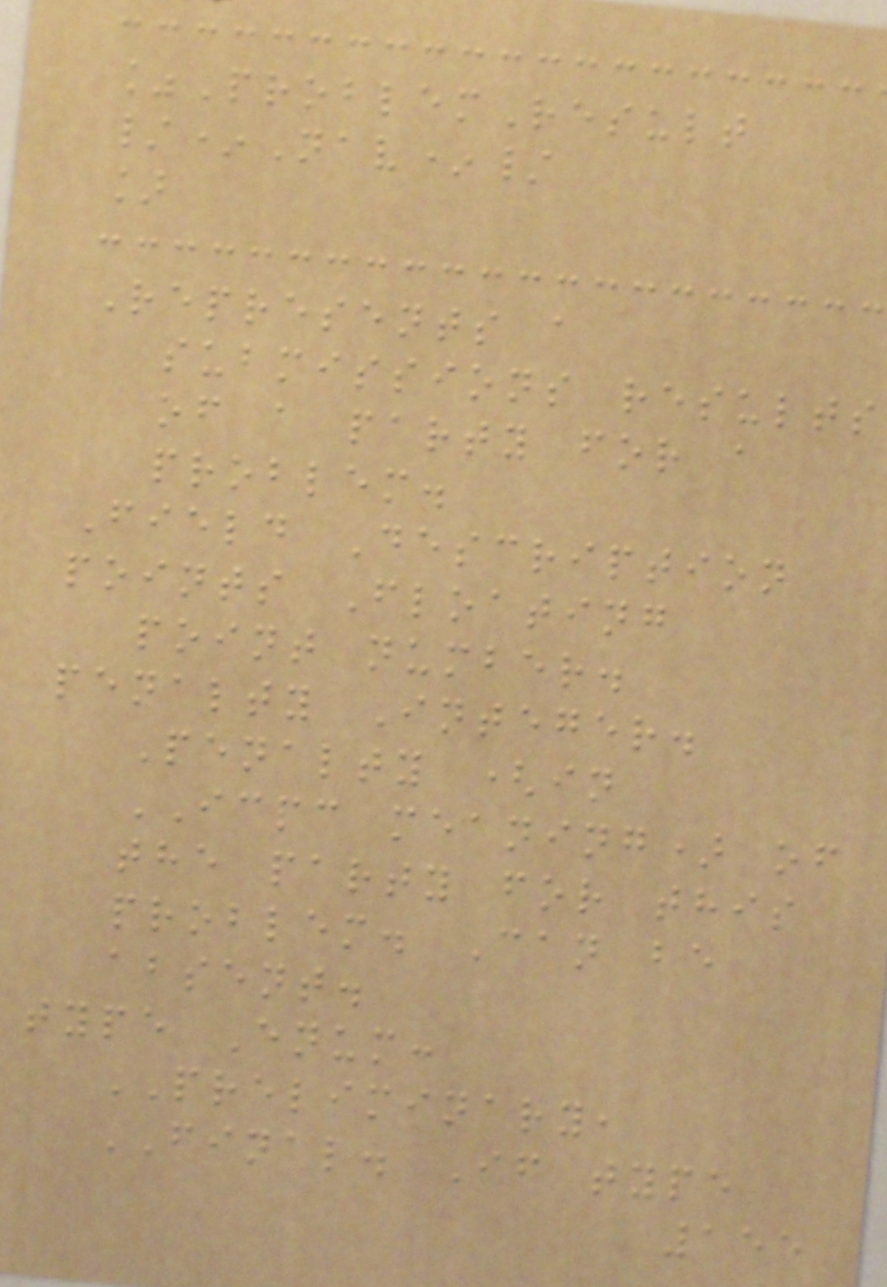%ProblemResult
/*Nav*/
]
Represents a
submissions results
of a party for a
problem.
Field Description
points Floating
point number.
penalty Integer.
Penalty (in
ICPC meaning) of
the party for this
problem. Can be
absent.
type Enum:
PRELIMINARY,
FINAL. If type
155
